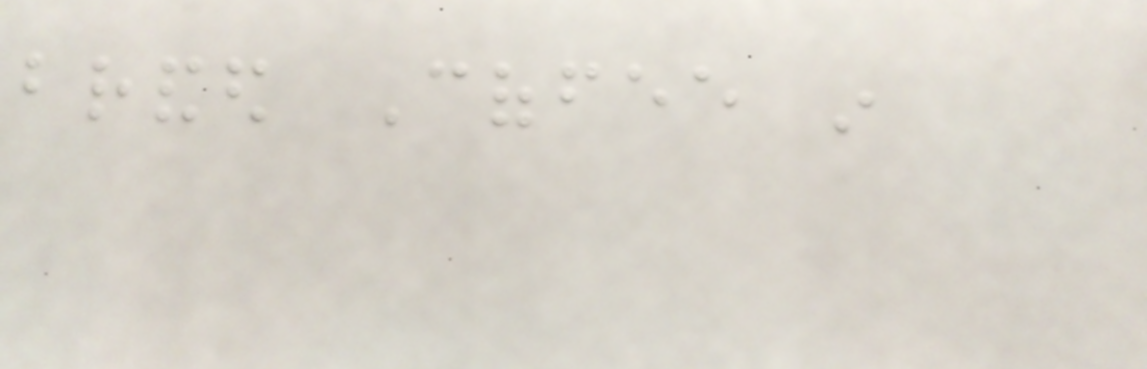branded Coffee in
